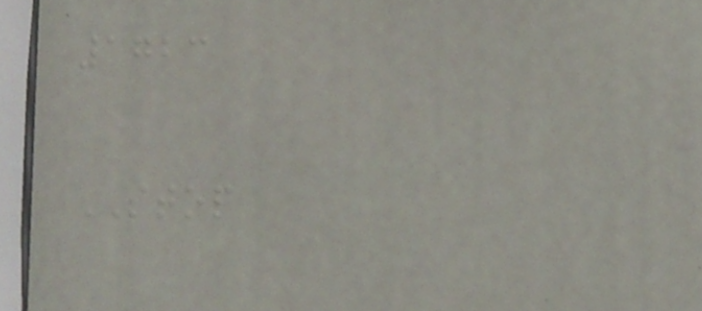1723
STOP
